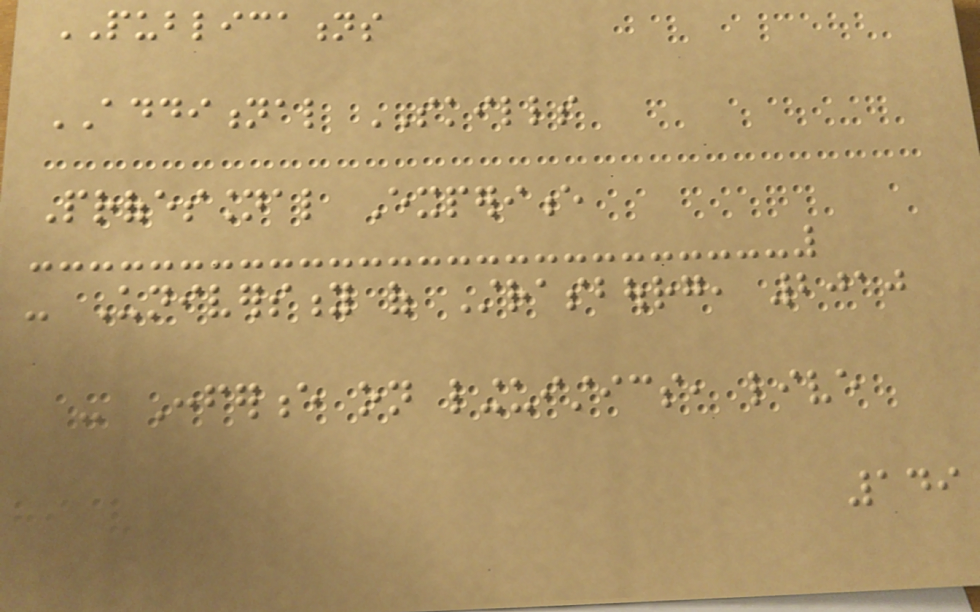PUBLICATIONS
ADDITIONAL SKILLS
Professional Experience
- University of Strasbourg, 2010
- Conference on linguistics, live
149
